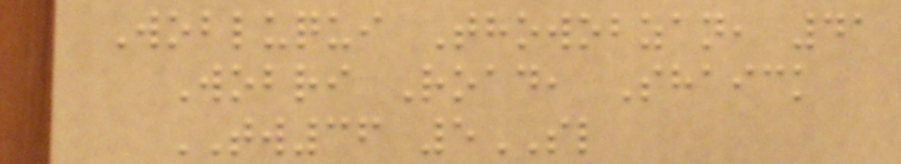Wobluqui Thowobzan, 41
Wobri Road, Shaick
TW36 5SL
